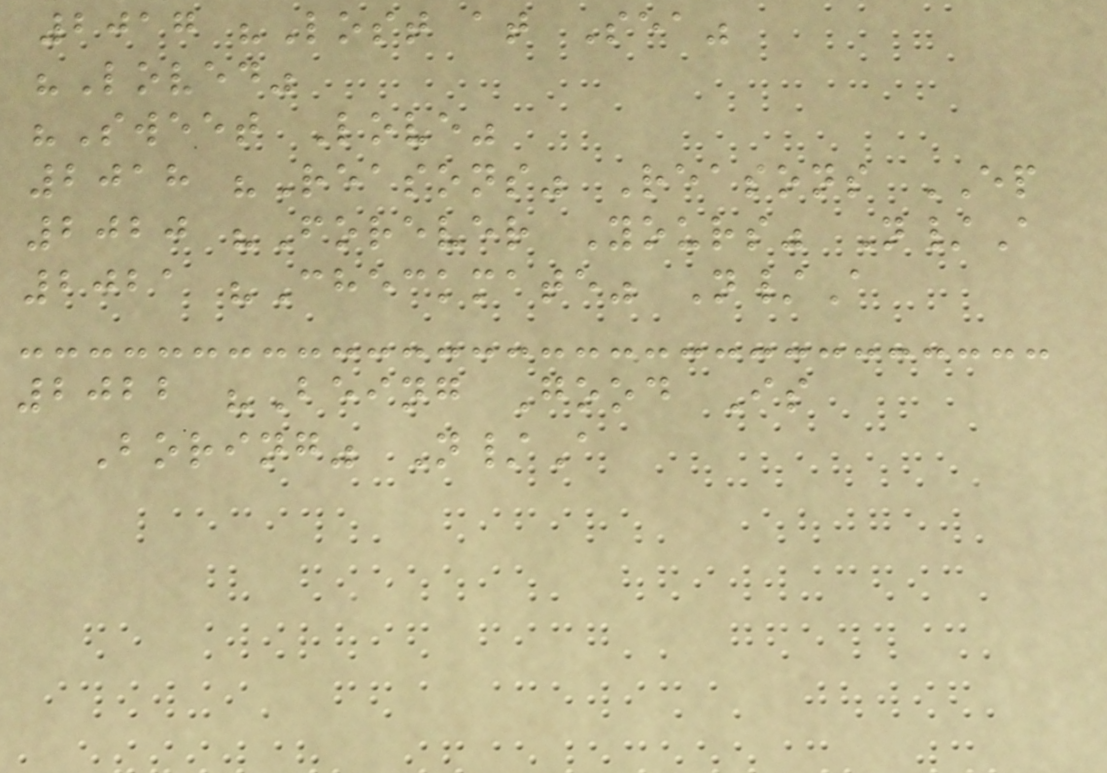2017 "Lost at Sea"
"Loved"
"Sweet Love"
2018 "Reasons" Reasons EP
2020 "Forever Yours" N/A
2021 "Checkmate" N/A
2022 "Being Good Is
Boring" N/A
